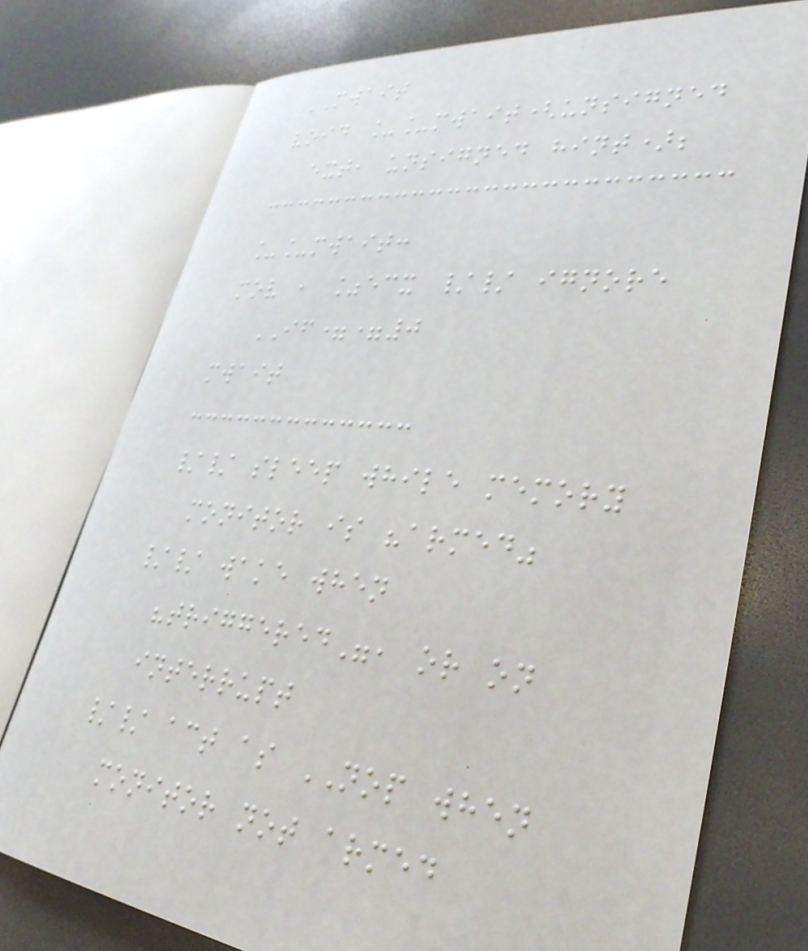MWAIT
void __mwait(unsigned
ext, unsigned hint);
__mwait:
mov , %ecx // ignore
IF==0
mwait
// sleep while memory
monitor is "armed"
// wake when
"triggered", or on
interrupt
// act as NOP when
monitor not armed
